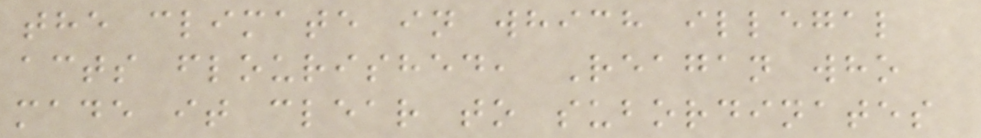the climate in which illegal
acts flourished, Reagan who
made it clear to subordinates
